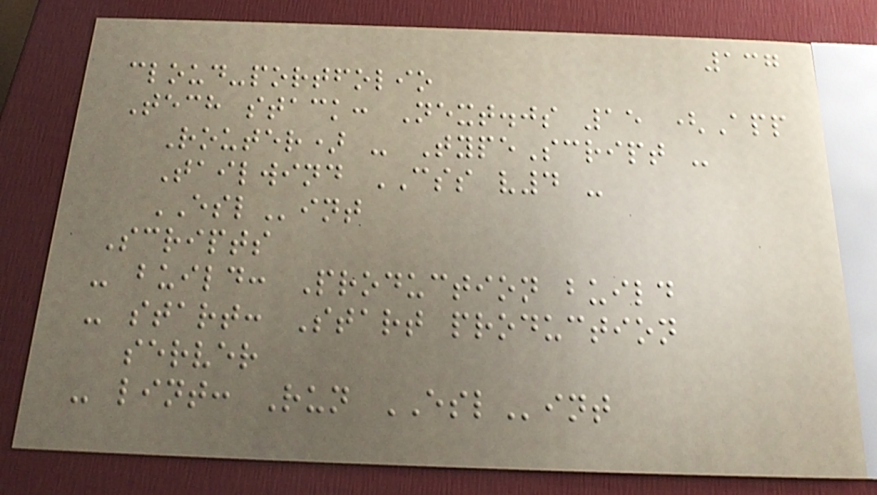137
cloud-portfolio
Tech stack: Next.js 15 (App
Router) - TypeScript -
Tailwind CSS v4 -
ESLint
Scripts
- build: Production build
- start: Start production
server
- lint: Run ESLint
